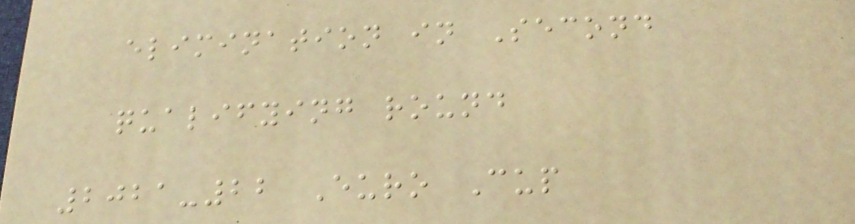elimination in Second
qualifying round
2021-22 Euro Cup
